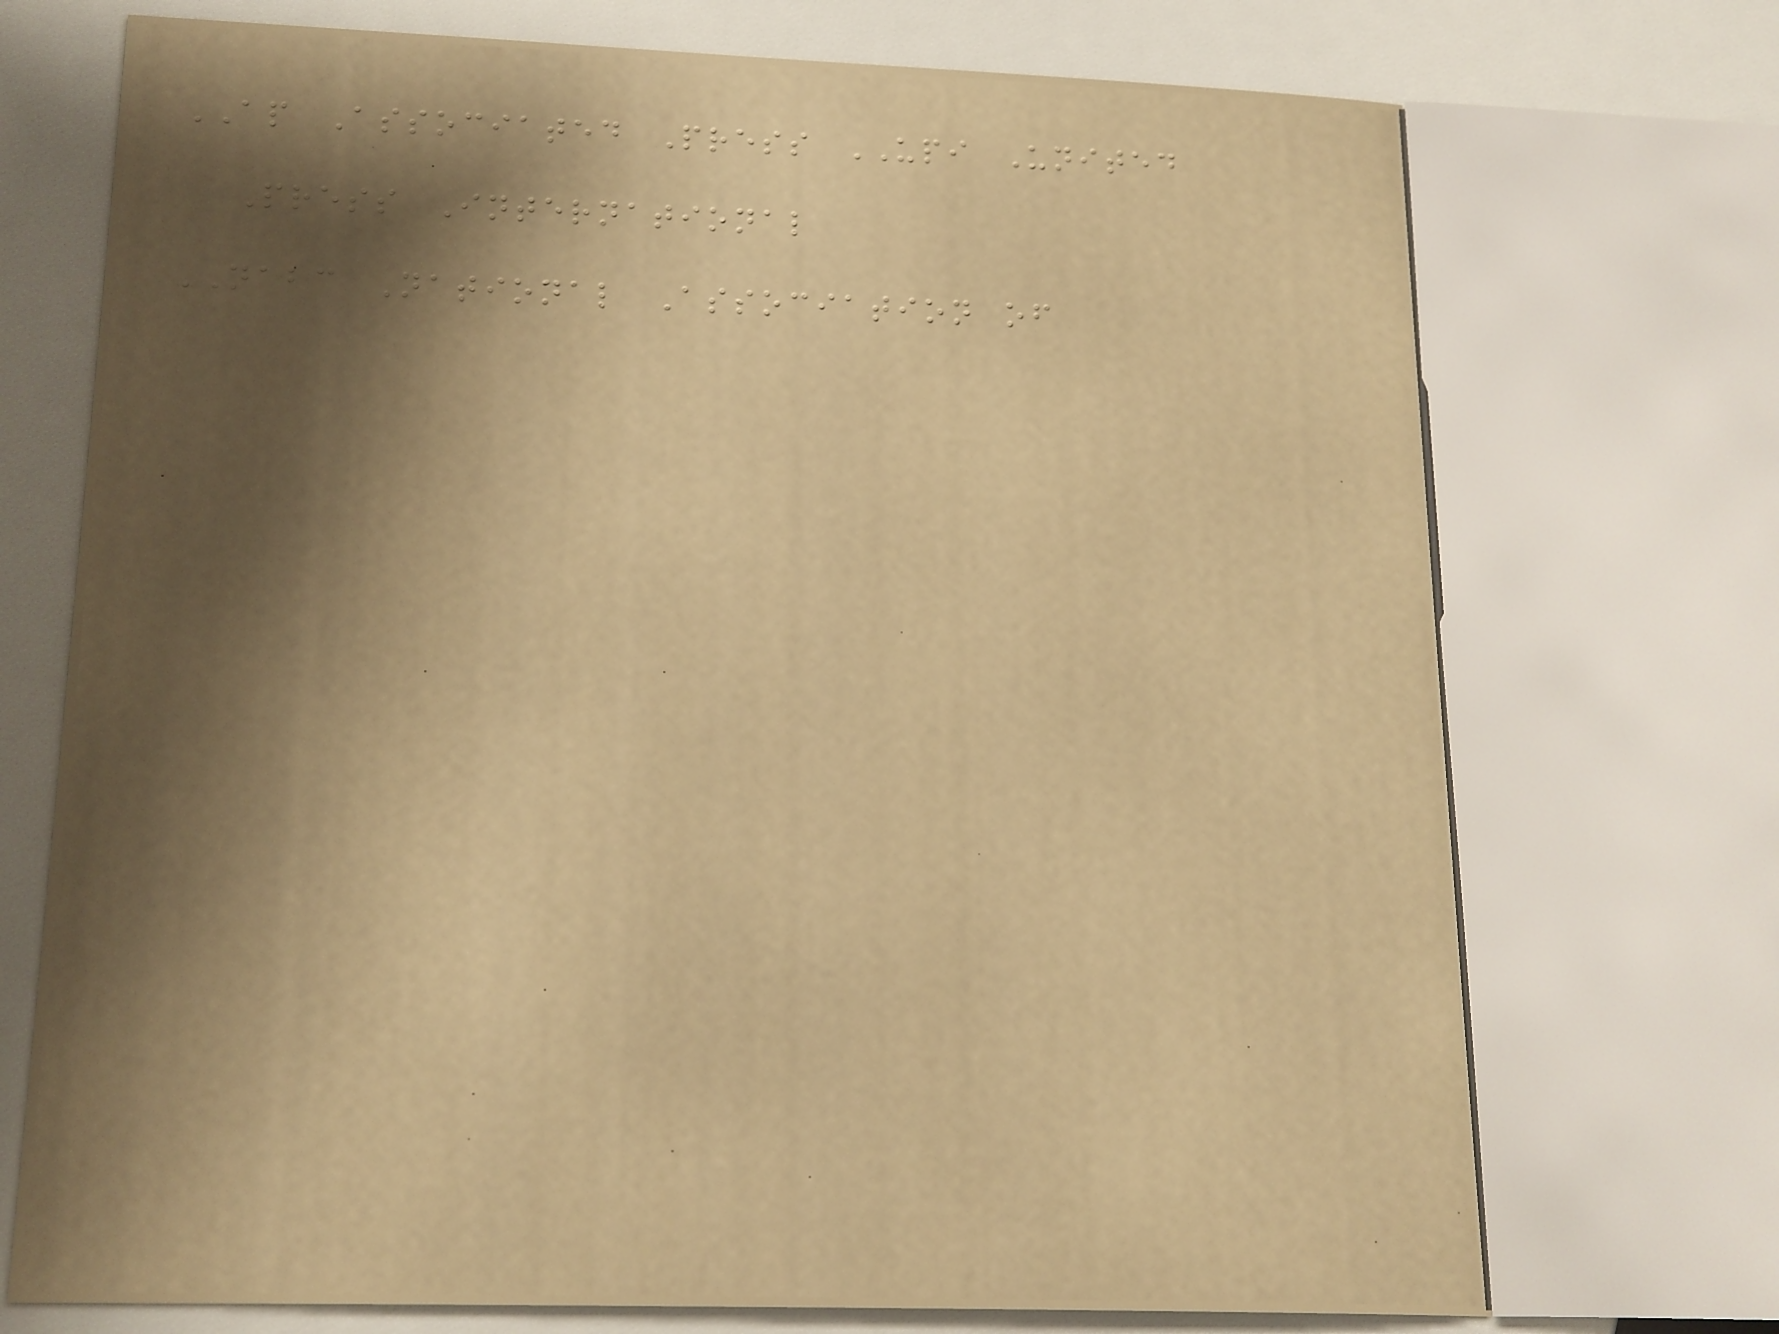AP Associated Press UPI United
Press International
NABC National Association of
